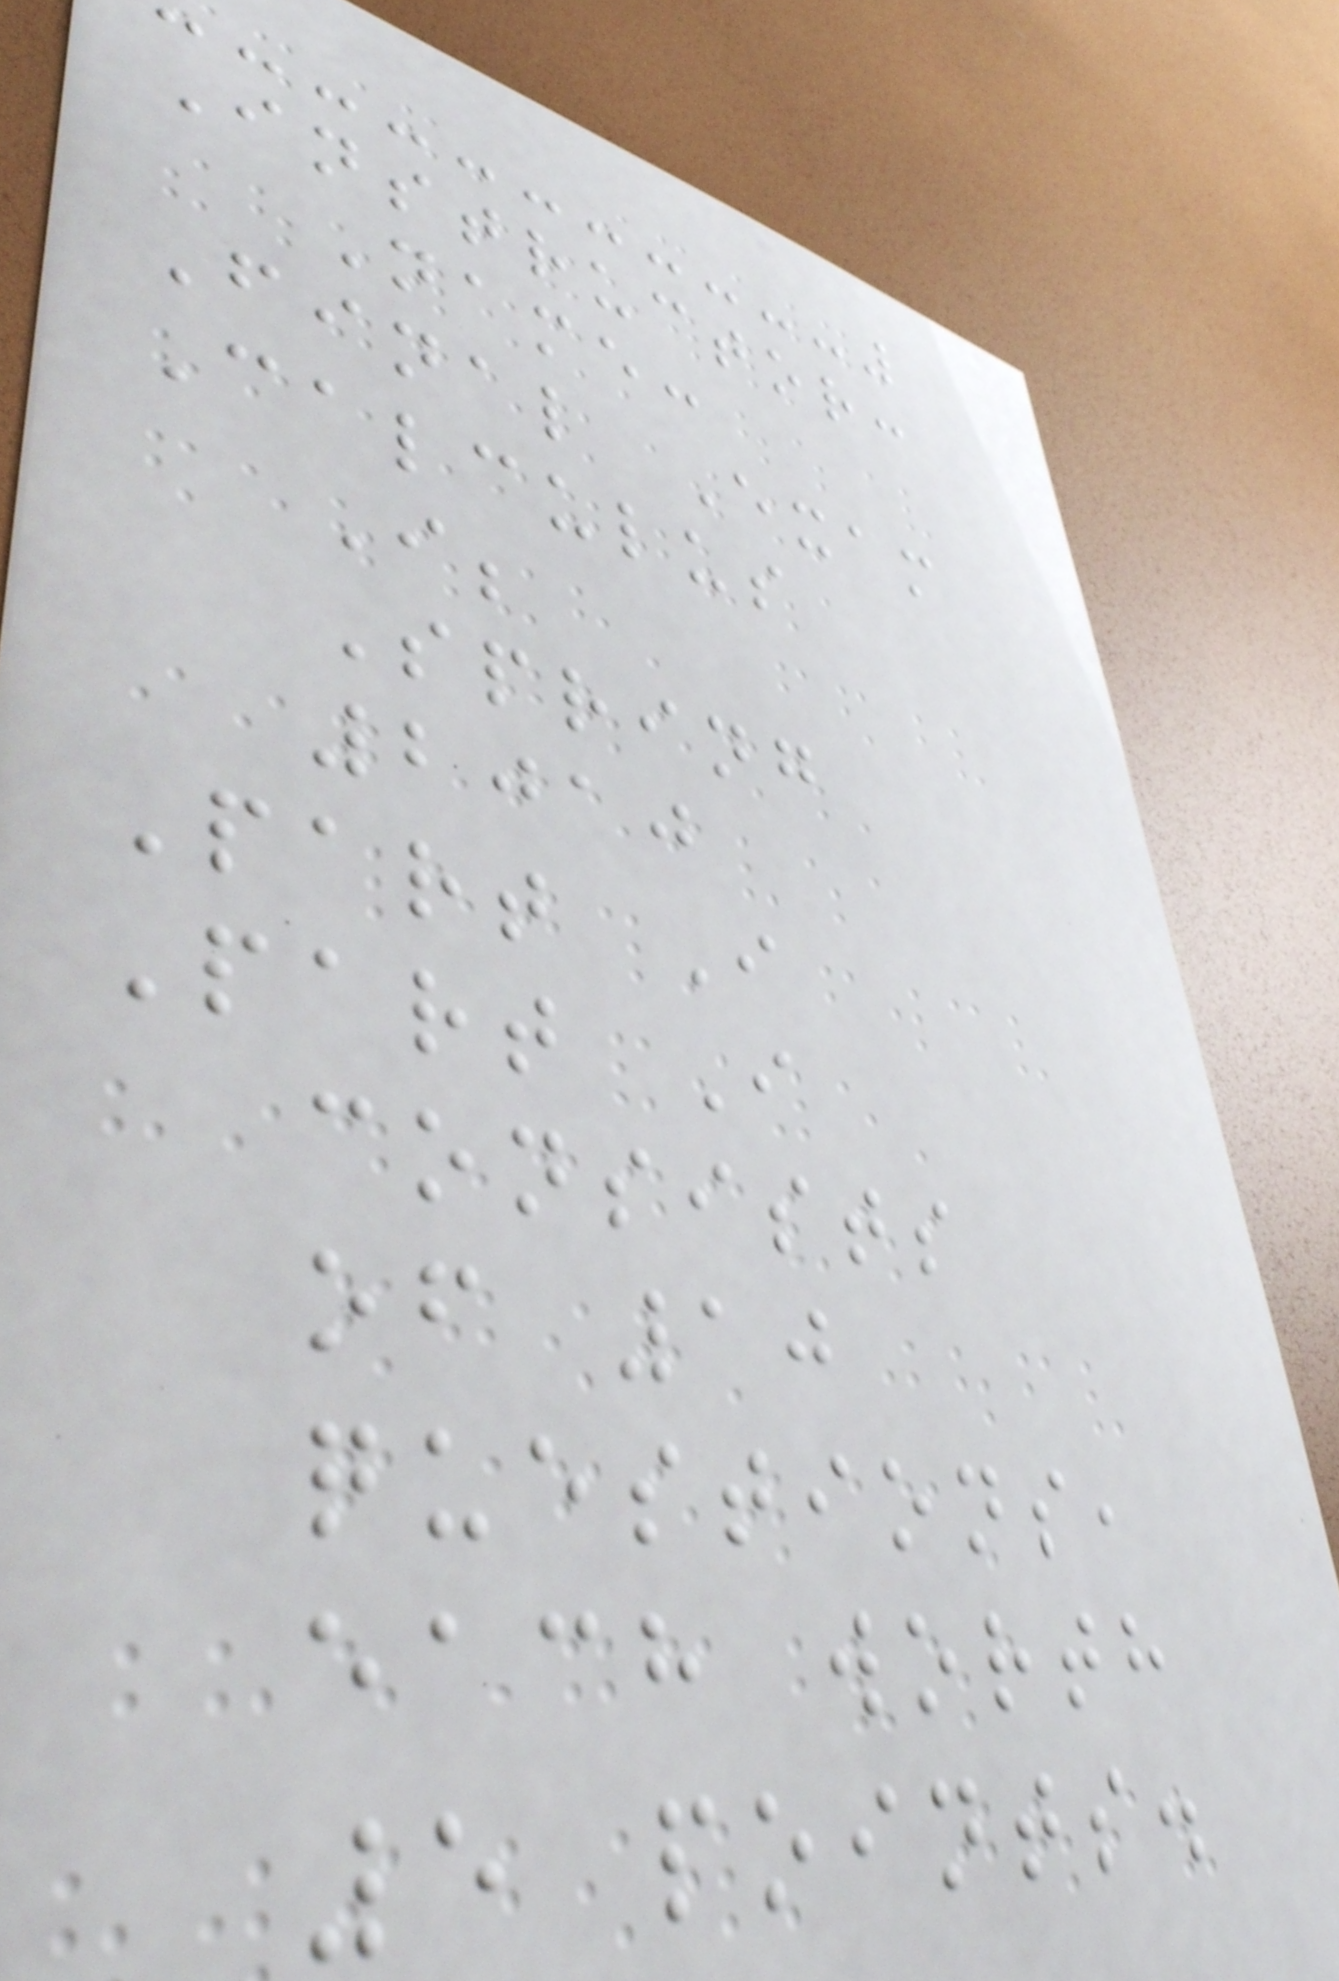Instructor:
Name:
Final Exam
Calculus
I;
Spring
2010
Part I
Part I
consists
of 10
questions,
each worth
5 points.
